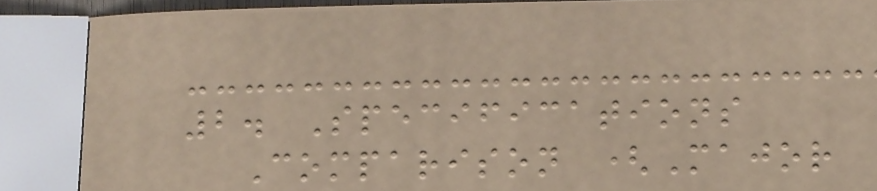2. Specifications
Comparison (Major
